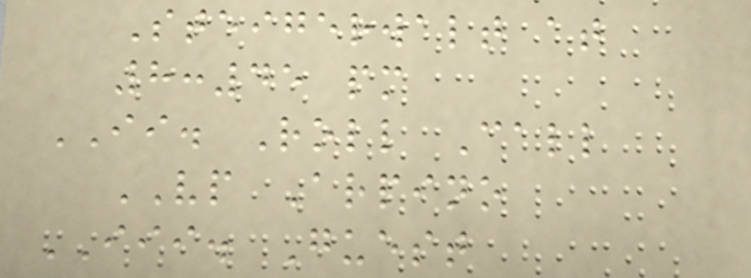Steigerwalt at
8:45 pm
II. Roll Call
VP Arpino
III. Guest
